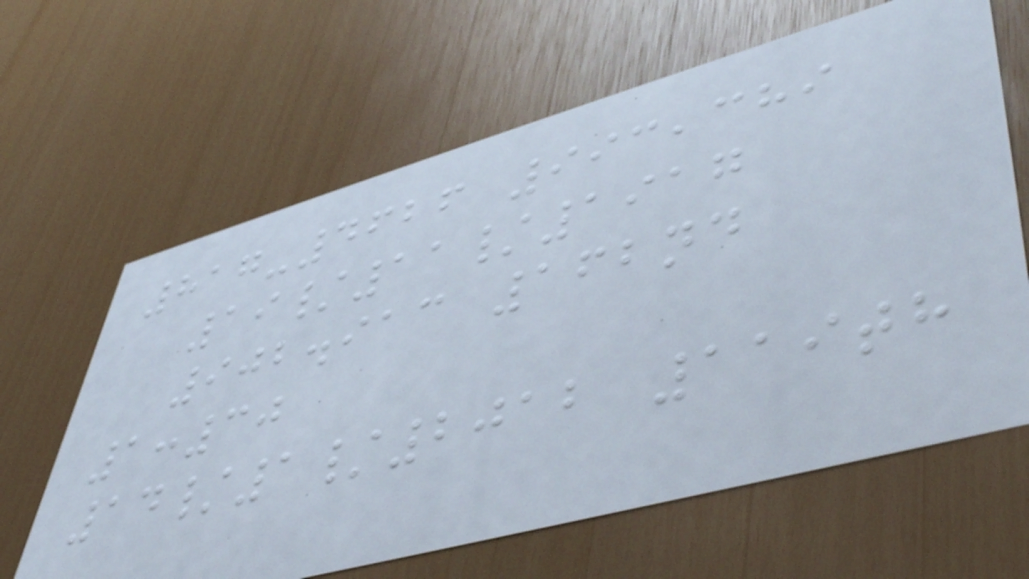817-4626 993,389
19/11/1917
902.913 162nd
1:30
14/1/2012 119th
